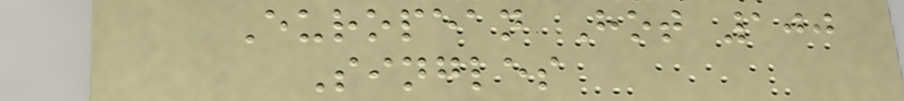European Hot 100
Singles
